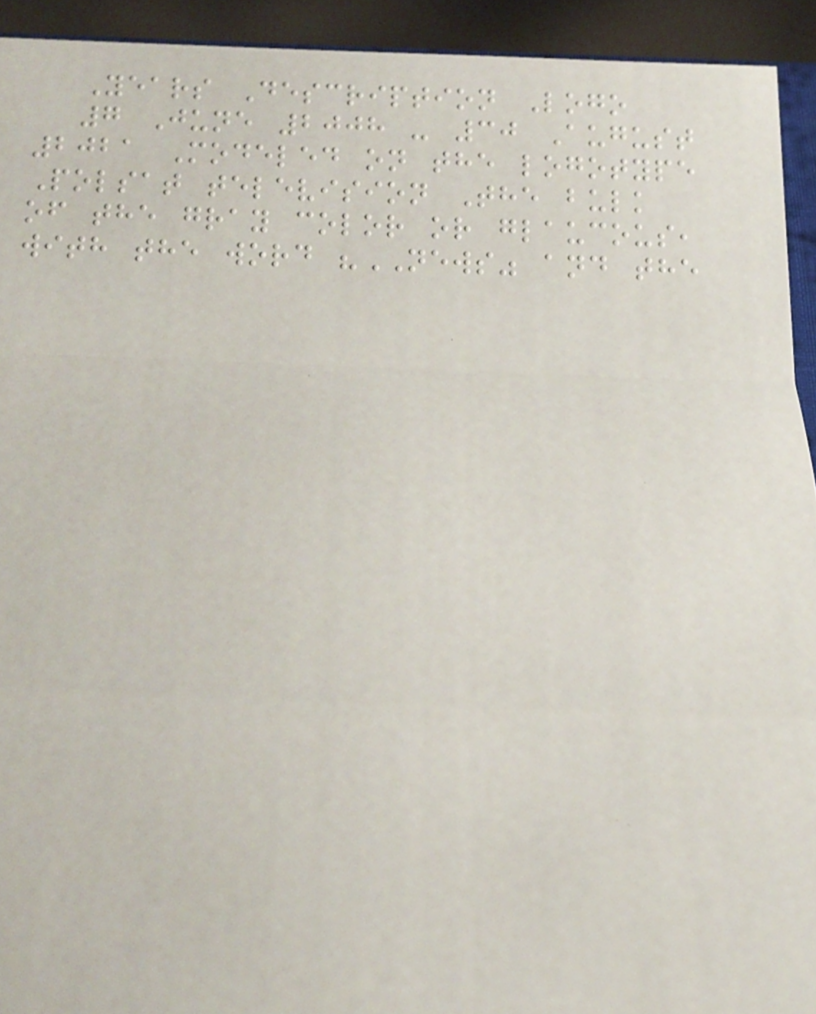Years Description Logo
7 June 2008 - 30 August
2021 Modeled on the logotype
Polsat television The bulk
of the gray color or glaucous,
with the word "NEWS" and the
